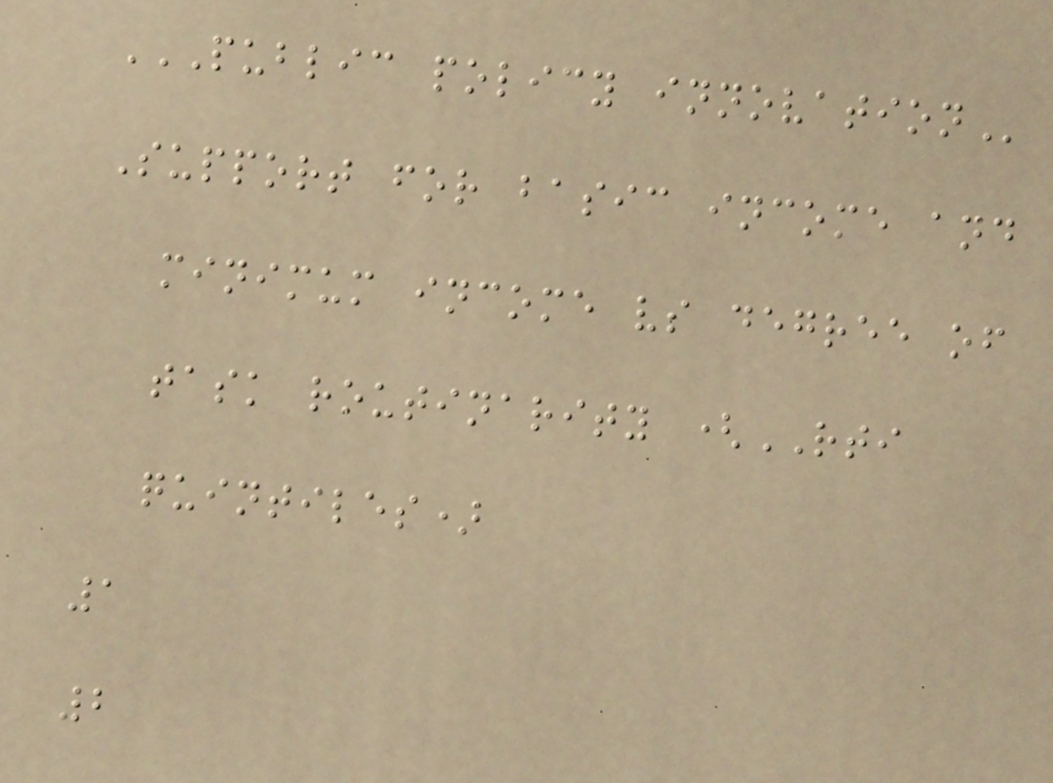PUBLIC POLICY INNOVATION
Support for basic income and
minimum income vs degree of
task routinarity (RTI
quintiles)
1
2
